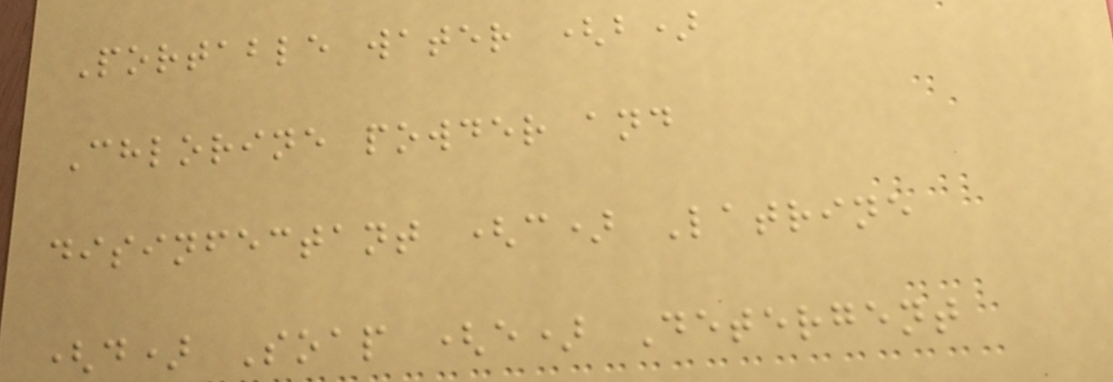Portable water (b)
Chlorine powder and
disinfectant (c) Latrine
(d) Soap (e) Detergent
